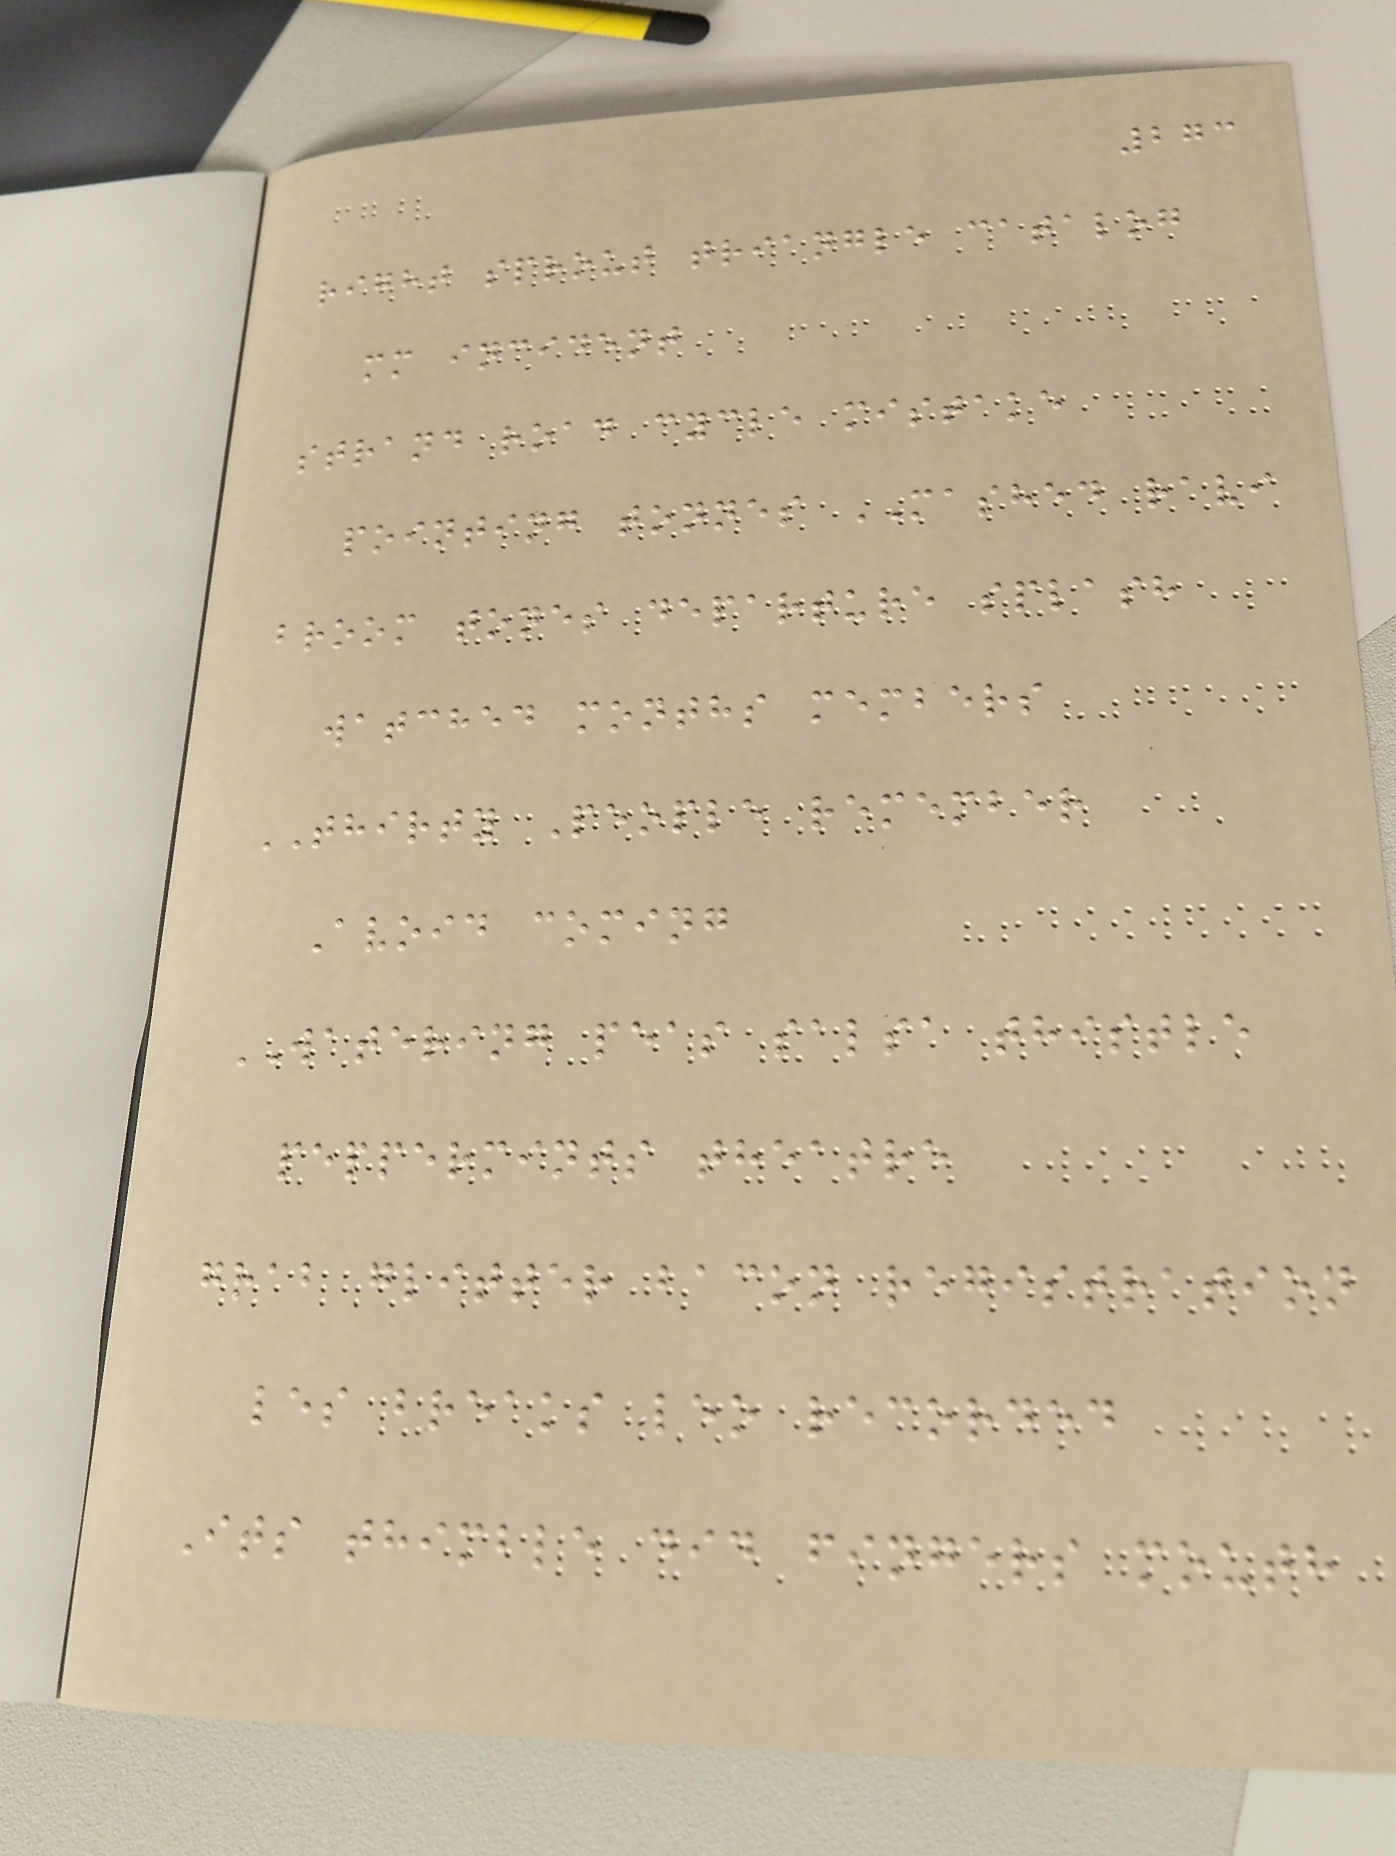273
right sprout triangle catalog
mm incident
strand road cycle mistake
pointing tonnes MASHED ravi
broom tones departure splash
watched months members
THIRTY People remember
Avoid coming
WATERING peas salsa thistle
peppermints theatre
grab glitter bacon registration
les breaks leo recorded
Its thimble did fingers mouth
